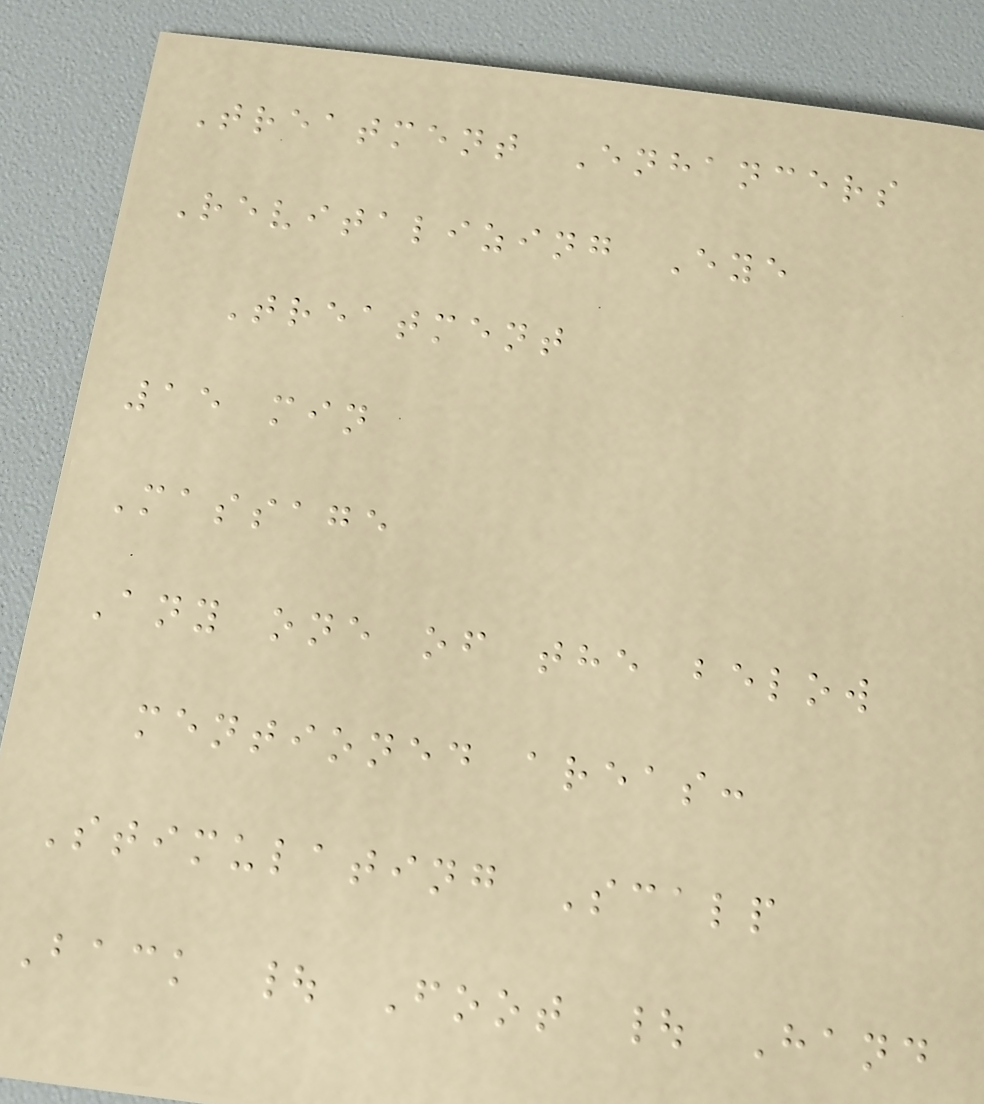Treatment Enhancers
Revitalizing Eye
Treatment
15 min
Massage
Any one of the below
mentioned areas:
Stimulating Scalp
Back | Foot | Hand
